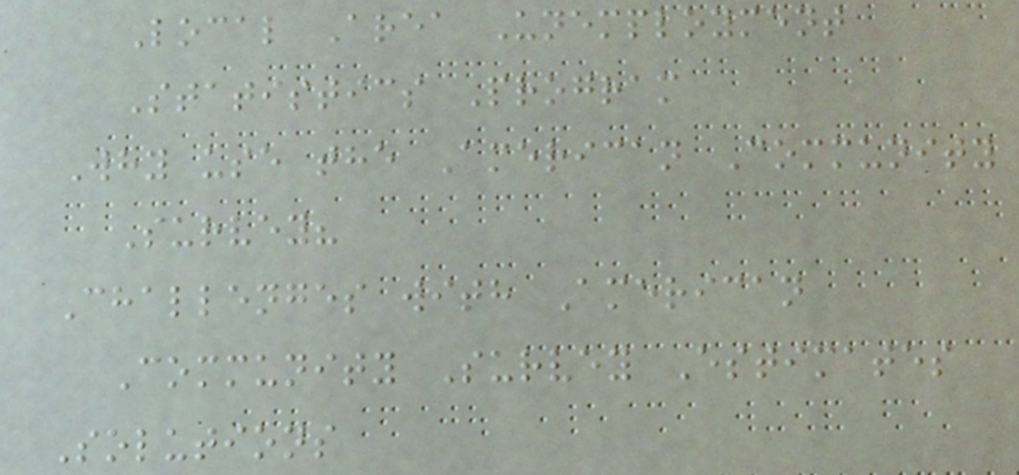Local Area Unemployment
Statistics Program
Why use the American Community
Survey?
Challenges with American
Community Survey Estimates
Solutions
